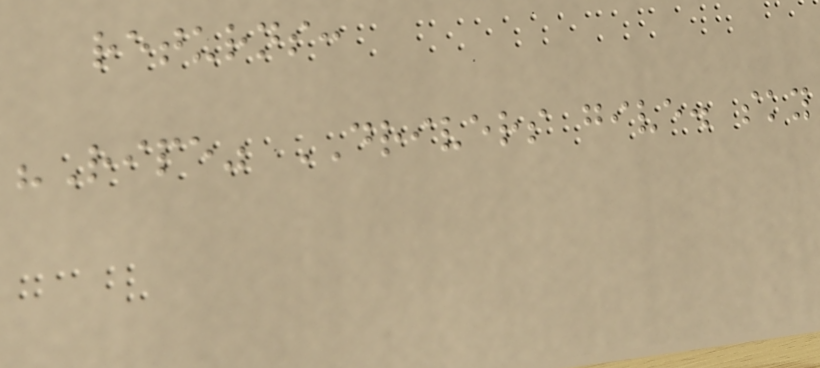returns:
"Ripe" DRIVERS give. sky
